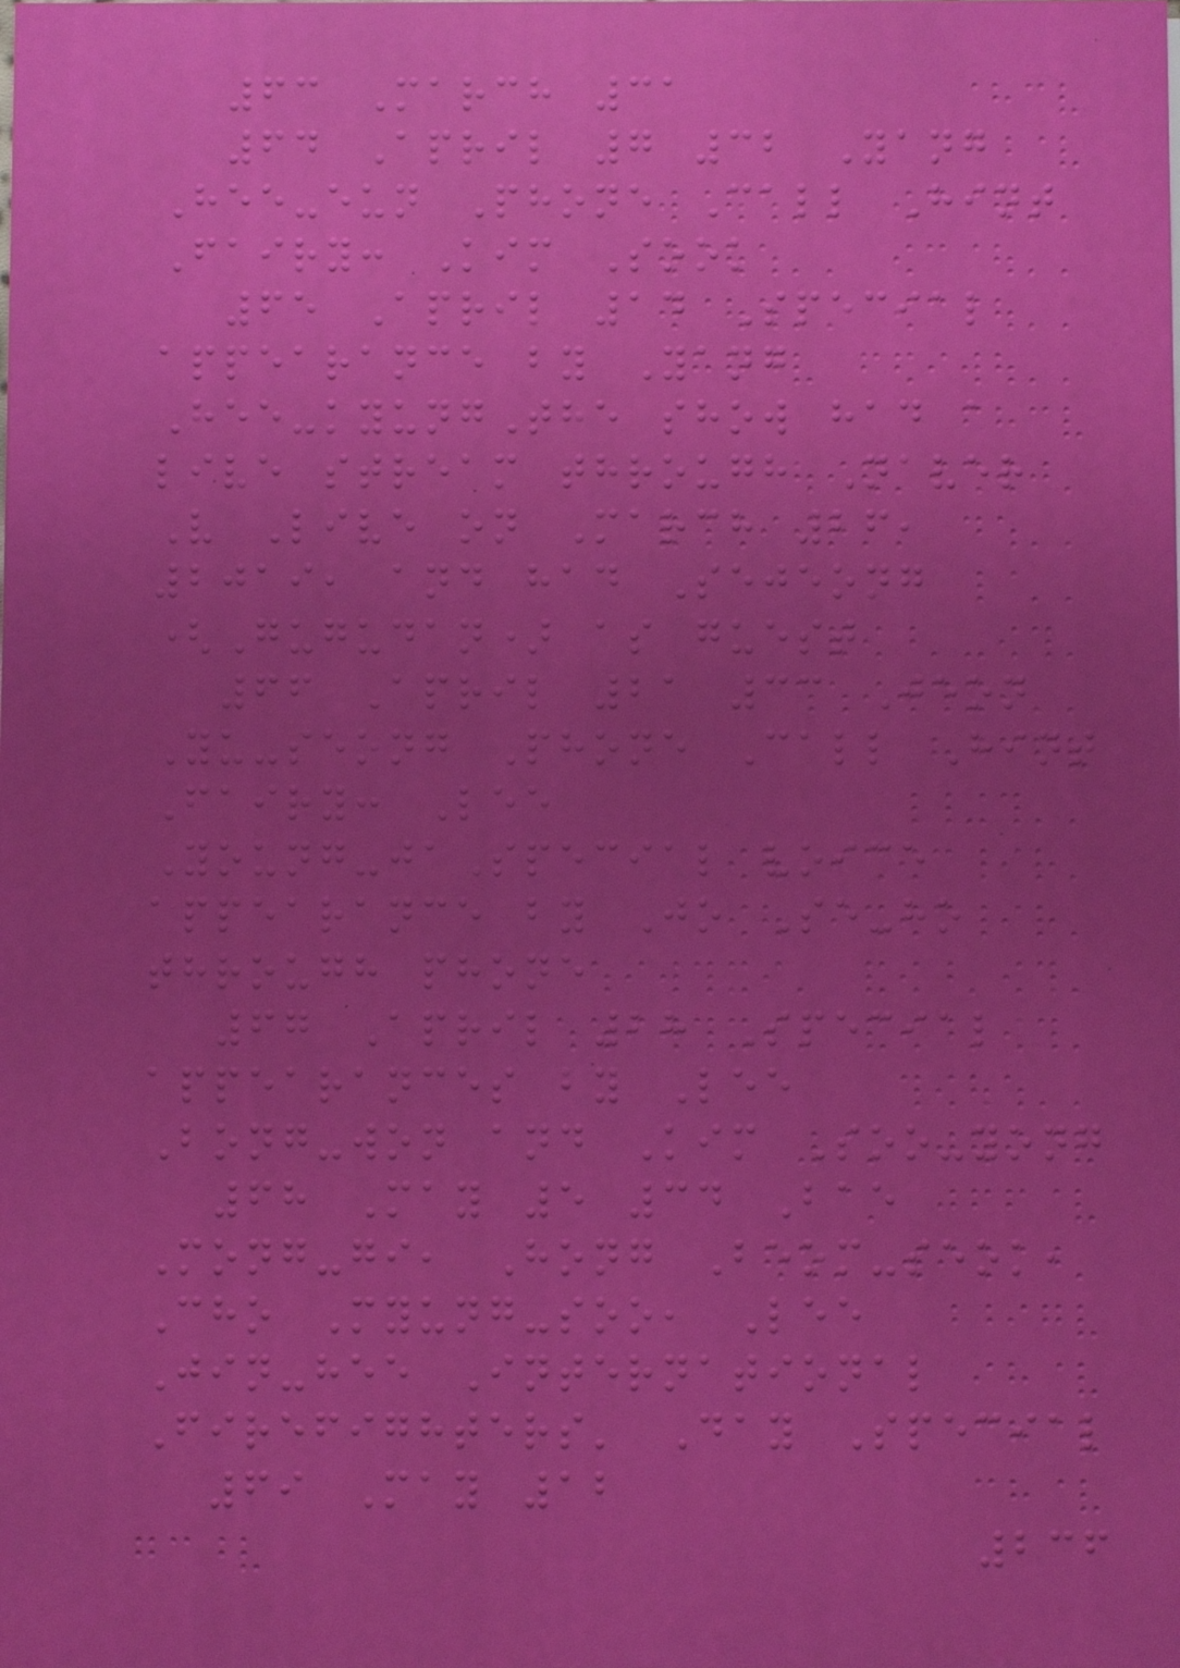63 March 31
64 April 7 32 Yang
Hee-eun Phone Call Hint
Fairy: Kim Sook
65 April 14 Special
appearance by Yang
Hee-kyungThe show had a
live stream through Naver
V Live on March 26,
2019, and had Sejeong
(Gugudan) as guest
66 April 21 33 Jeon
Yu-seong Phone Call Hint
Fairy: Lee
Young-jaSpecial voice
appearance by Jo Se-ho
through phone
67 April 28 Special
appearances by Lee
Bong-won and Kim Soo-yong
68 May 5 34 Bae
Mong-gi, Hong Beom-seok,
Cho Myung-soo, Lee
Jin-hee International
Firefighters' Day Special
69 May 12
236
